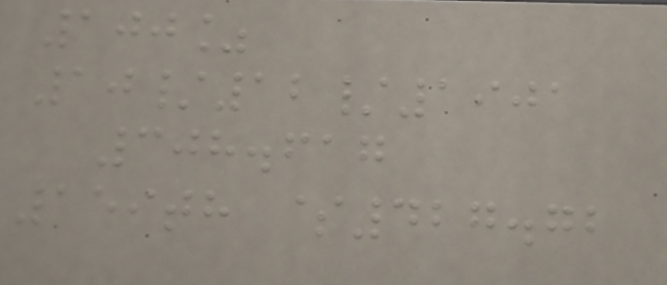100%
10/12/1901
308.617
159th $427.72
